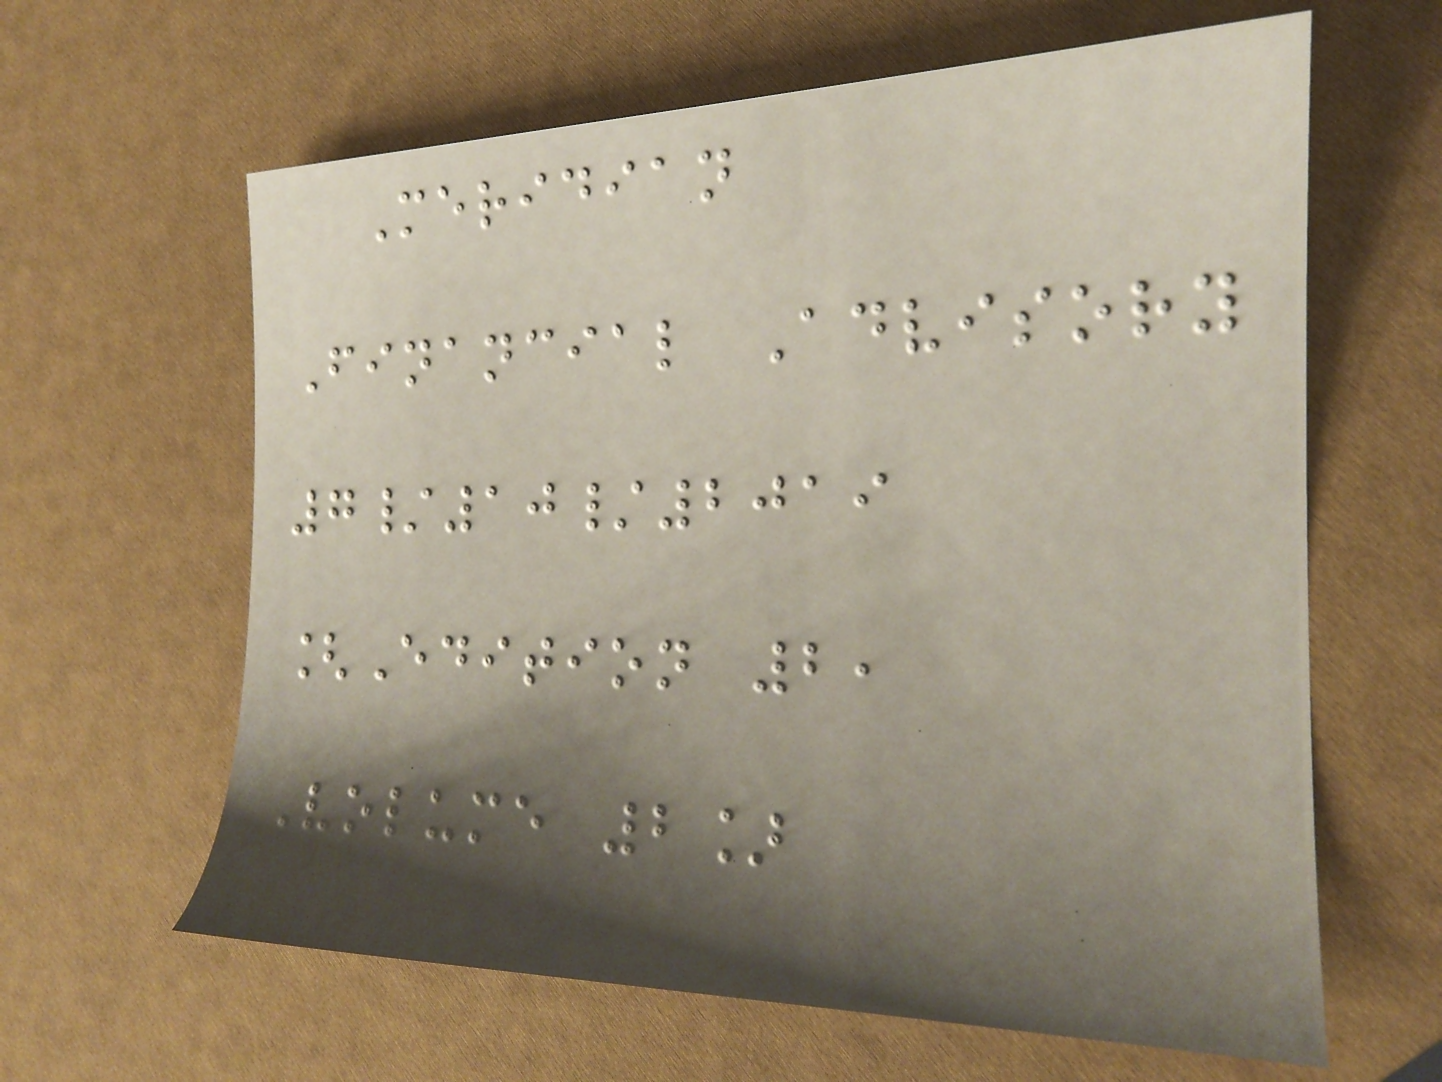Meridian
Financial Advisory
7/10/2019
[Edition 2,
Volume 2]
